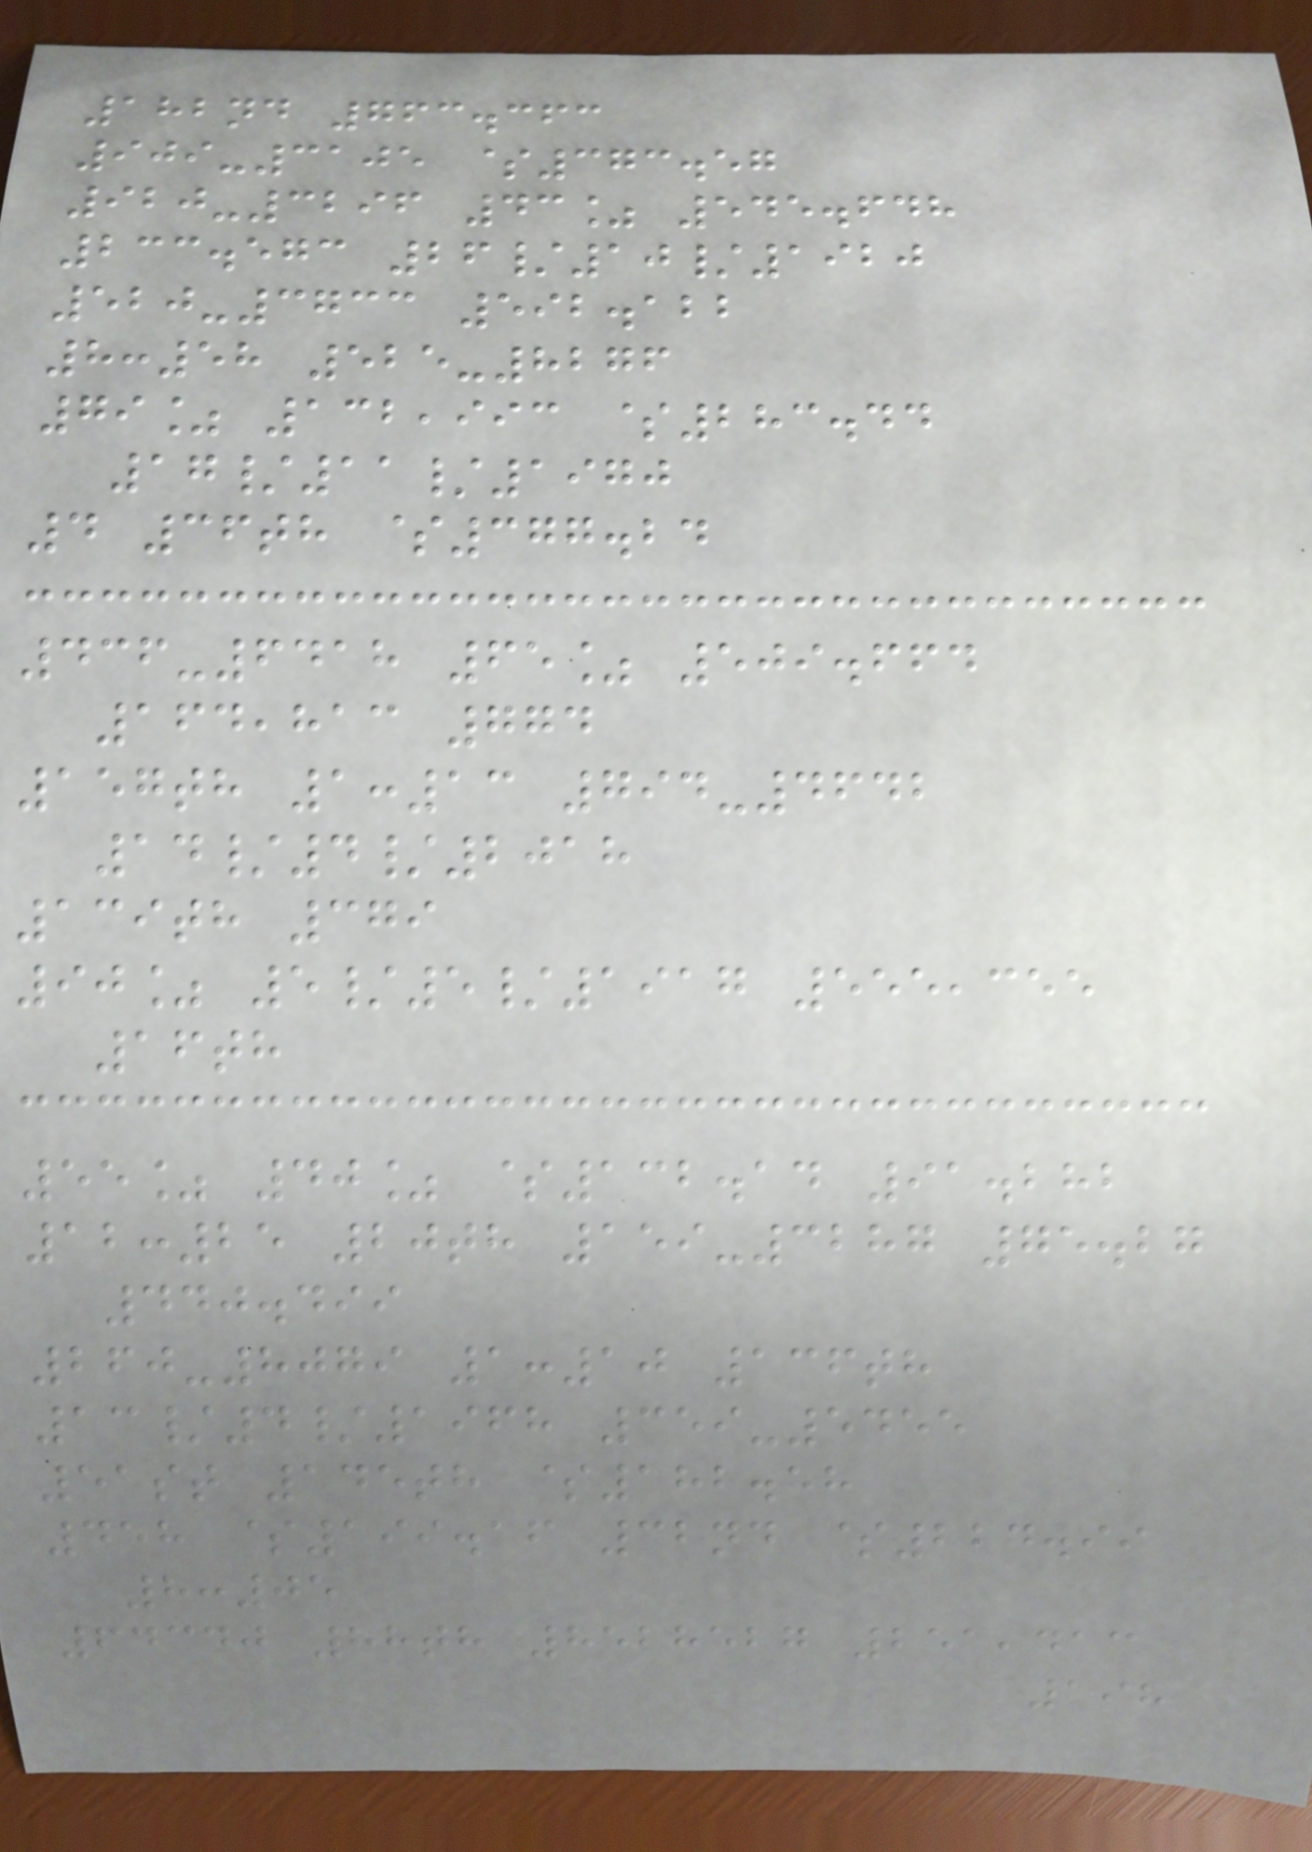182nd 763.363
909-3105 $373.57
920-3296 43% 545.648
233.573 26/10/1920
520-3733 592.122
8:58 525-8276
79% 132,993 $283.44
17/11/1970
4 36th $377.24
436-6418 65% 509.664
164,813 774
157th 1:13 794-4642
14/4/2018
139th 379
90% 5/5/1917 555,355
16th
55% 40% $132.14 91.282
12:25 20th 159-3287 75.27
440.499
260-8079 1:10 136th
13/4/1968 359-5455
51st 145th $182.58
458 $199.16 32nd $224.99
8:05
64340 88th 8528527 251,413
198
